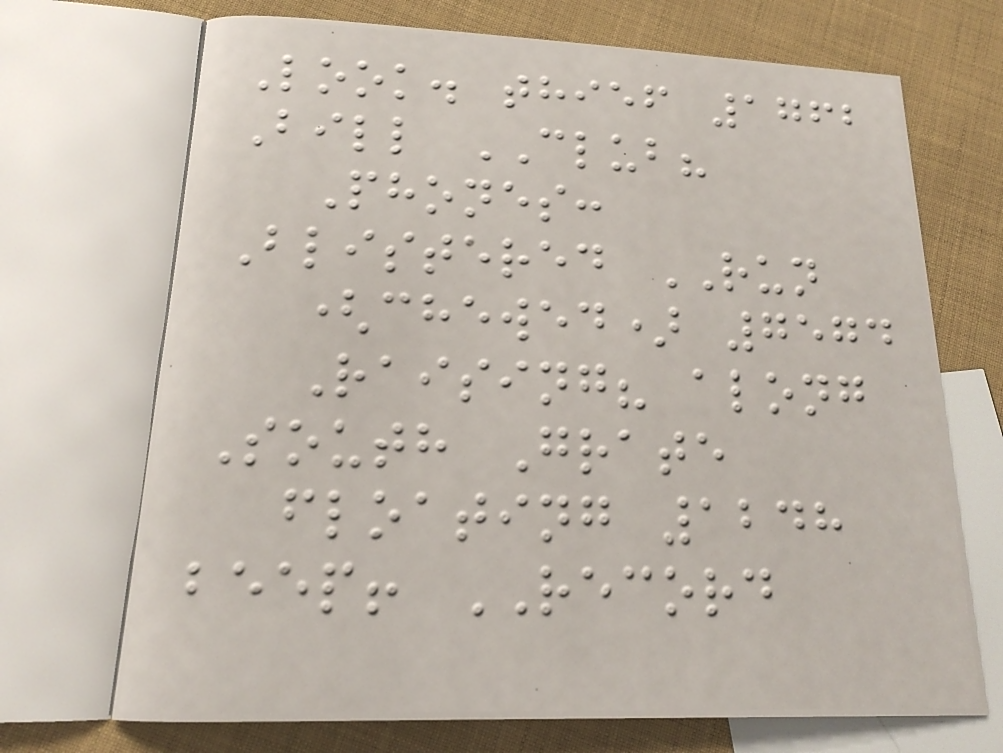Look. thief 1762
Bill CLUB?
Phones:
Blistered RUN
(chewed) 7574
Raising? along
South Grate
floating 1248
beep! RECORD
